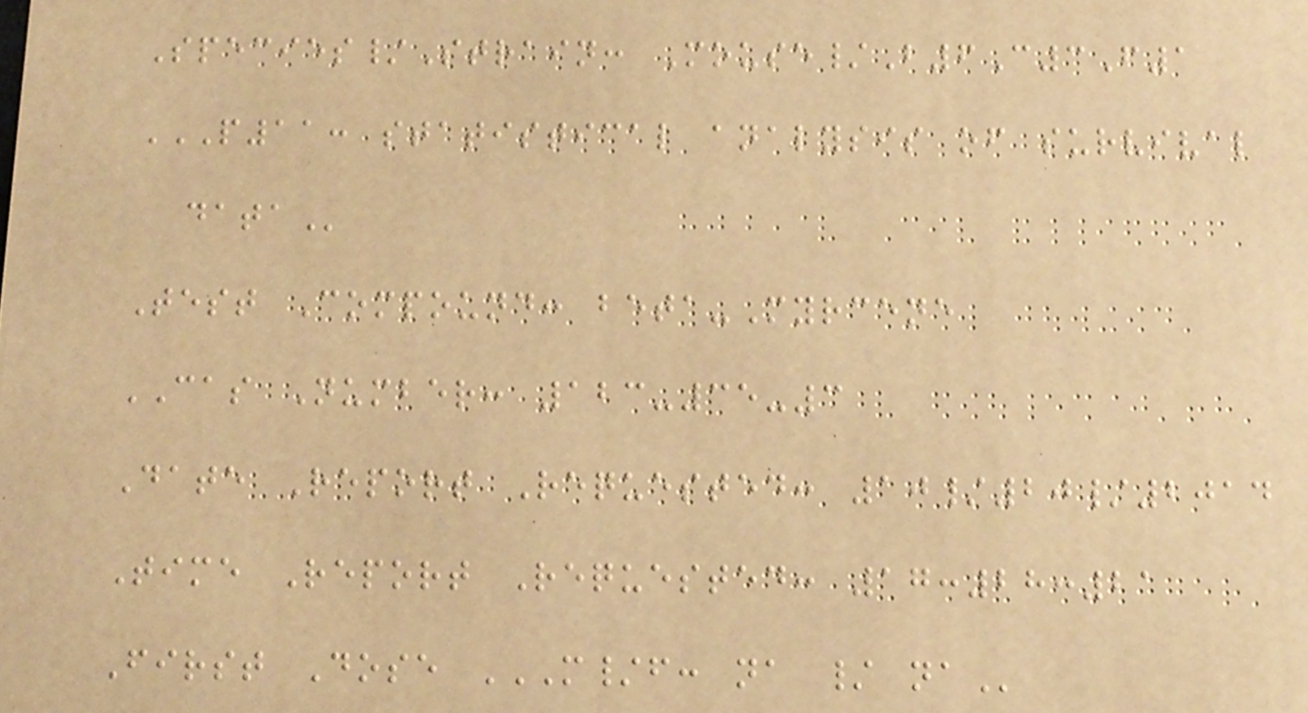Species/Strain: Mouse/B6C3F1
P11: STATISTICAL ANALYSIS OF SURVIVAL
DATA
Test Compound: beta-Myrcene
CAS Number: 123-35-3
Date Report Requested: 10/20/2014
Time Report Requested: 17:28:21
First Dose M/F: NA / NA
